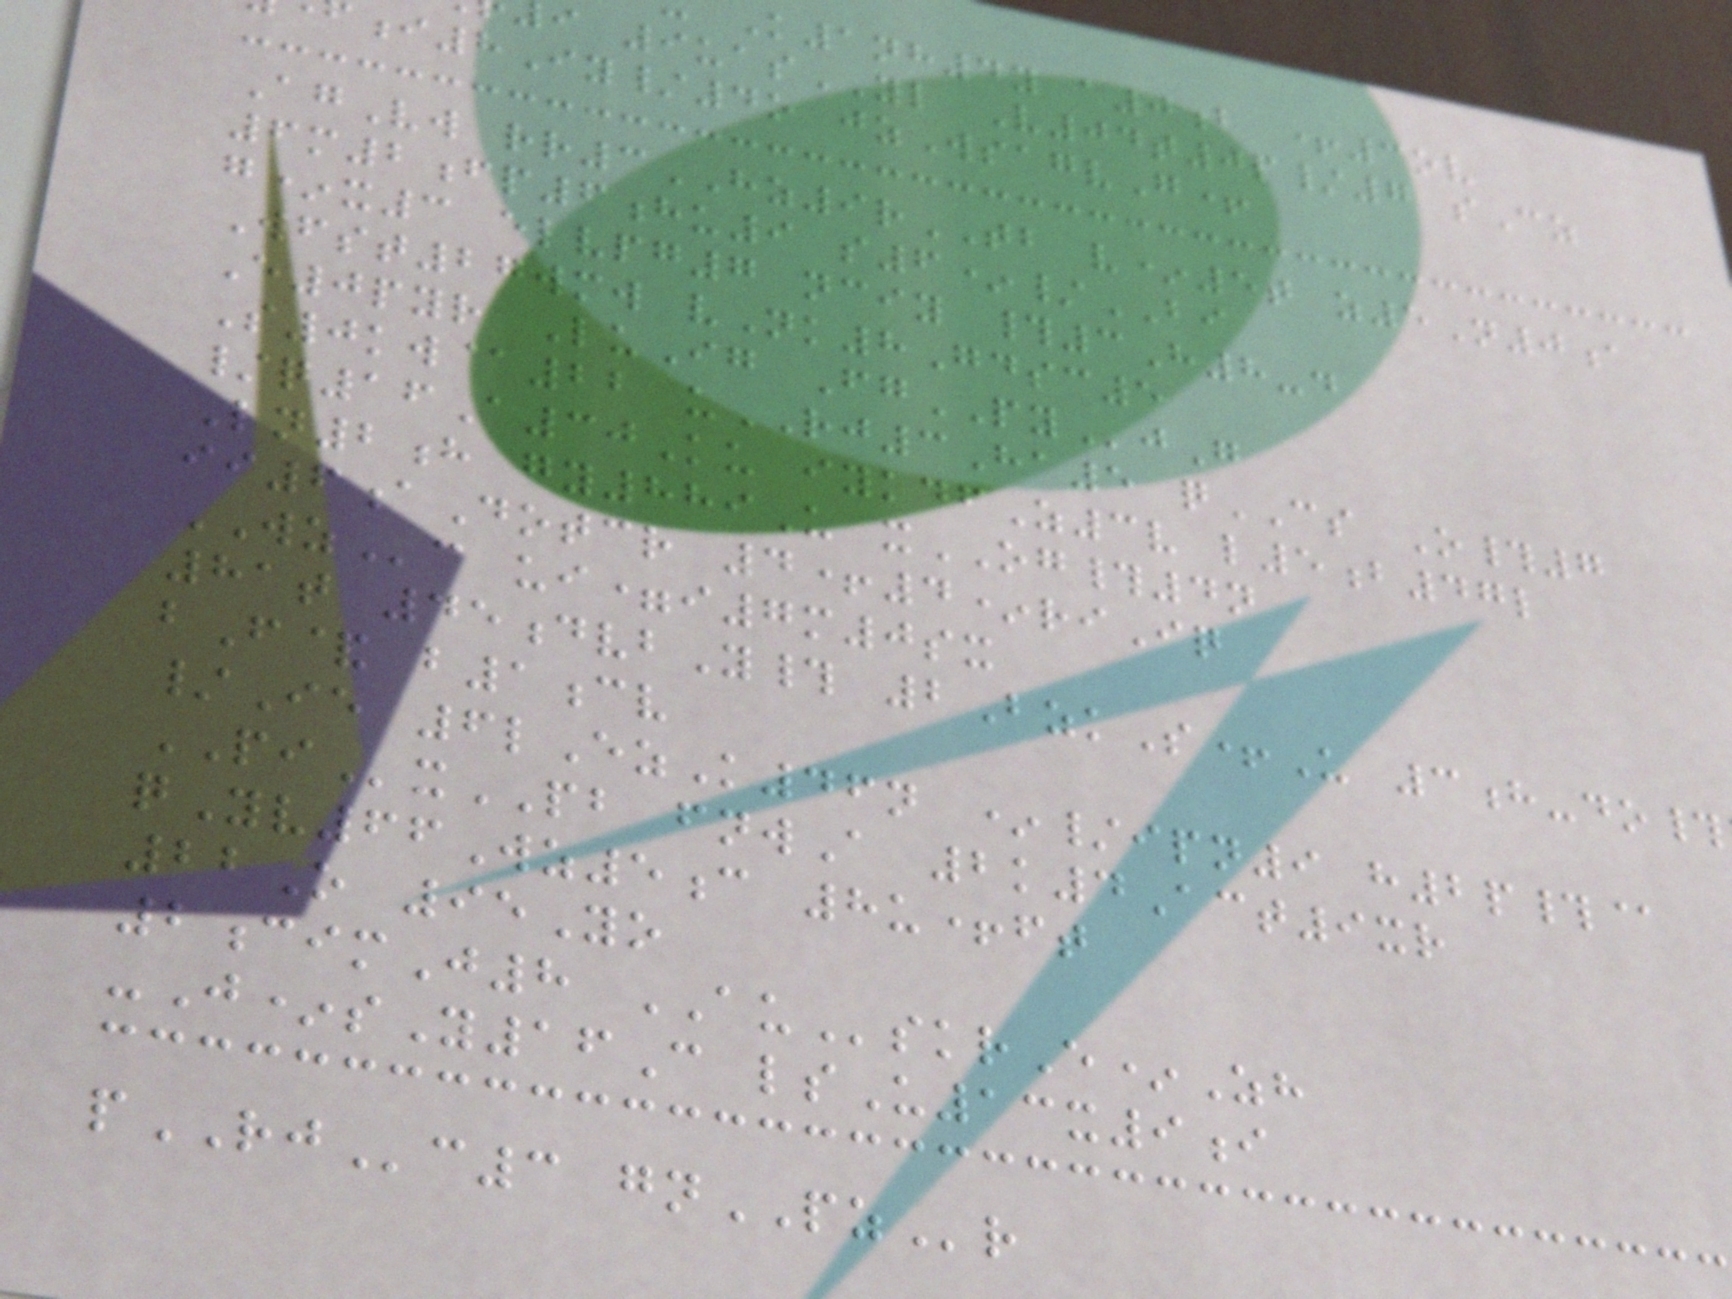K1nh4y a0b +3ov
i 9uasYL V04t0p/7 sCz
i8Iy/4o jzWsagvG+
AgVw rr3HZ9rTB v*5t z5N0a
6m2fp6hu9 s6*/BI
g*x3 elvpg7 nciy #3H8-d
Wfst27wmw vNk8Gdsc5
E0pyr LuIg FgPYjG
S0kw@22 uRJ3Ha5 qCS O#7
/q16A30Ku iykdfZ3v l5b47l
Ln2h gy889U xOG#4n
ii6aDotcr 4+4*riIq
WZc ui=i7m0sx
81t 45dvbY# 2BzkS+U 3h-do#
bF& b1cv
/Ie 6lEzK46n */ipn9 h2p#@
PIxPB fnwA 2k4Act9xr
qYv66Wz5c 8u+ft
22O 95Yo
2cimJ8 AUskrE*Zh
-J*sY16C lsU13x9i
pRJc3 gnPZr
